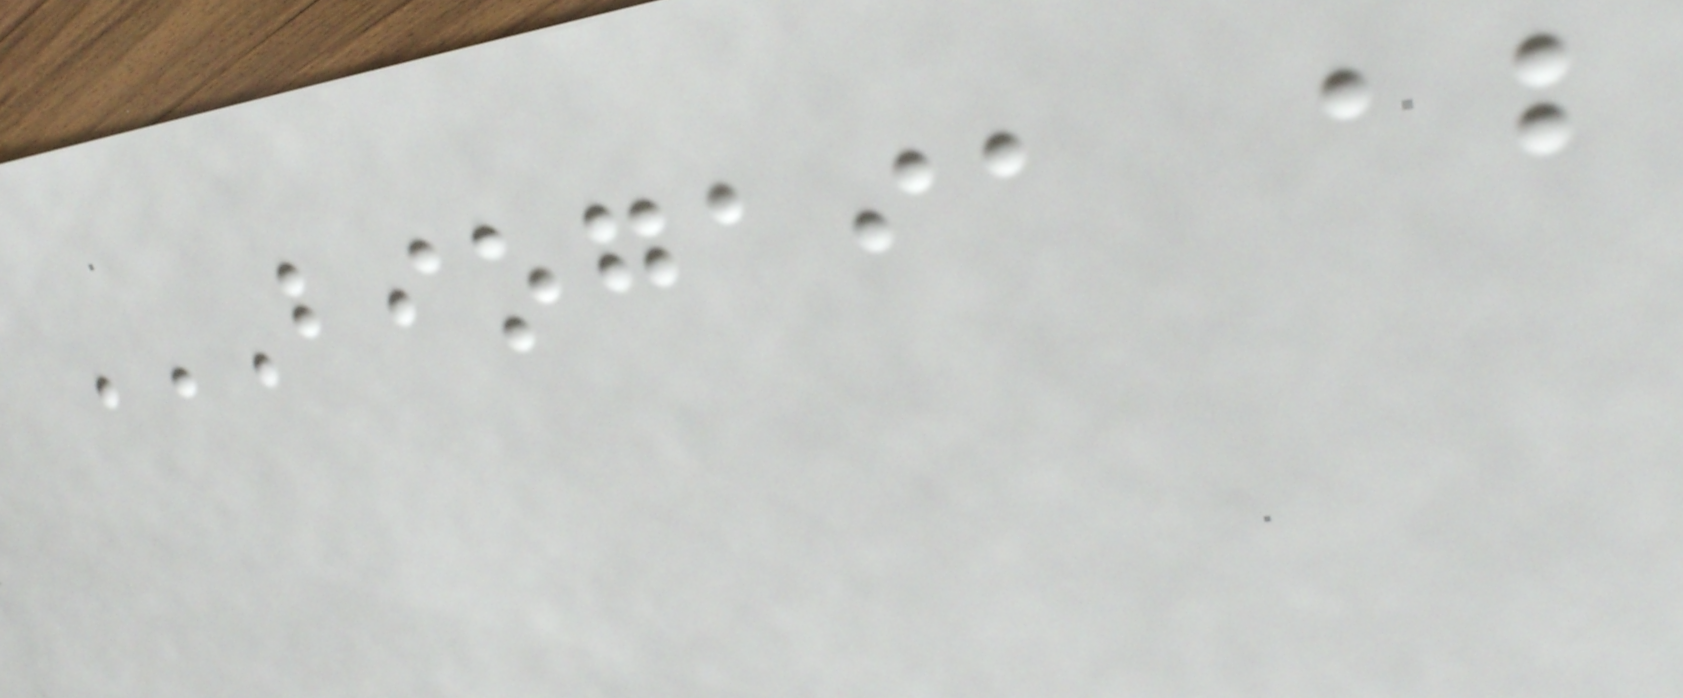BIOGAIA AB
